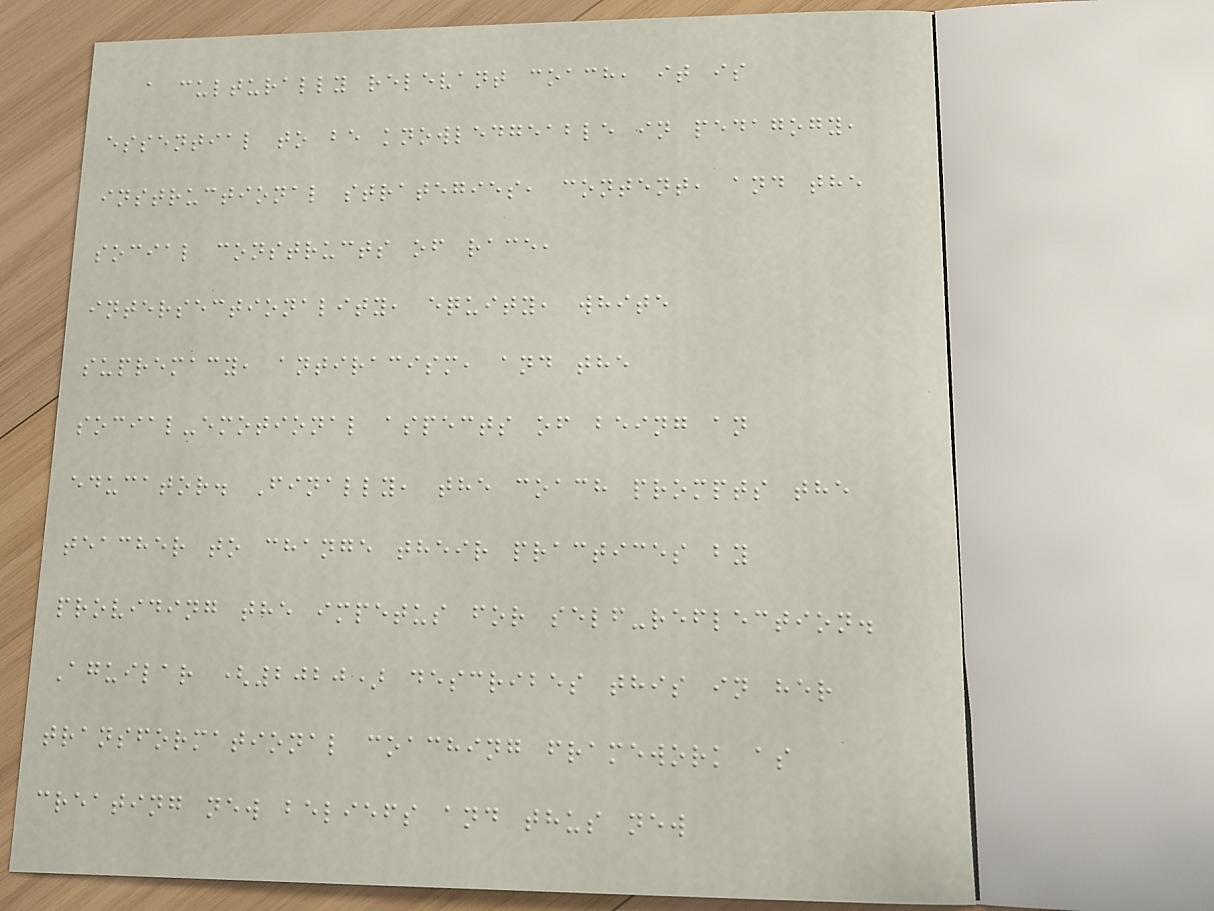a culturally relevant coach, it is
essential to be knowledgeable in pedagogy,
instructional strategies, content, and the
social constructs of race,
intersectionality, equity, white
supremacy, antiracism, and the
social-emotional aspects of being an
educator. Finally, the coach prompts the
teacher to change their practices by
providing the impetus for self-reflection.
Aguilar (2020) describes this in her
transformational coaching framework as
creating new beliefs and thus new
